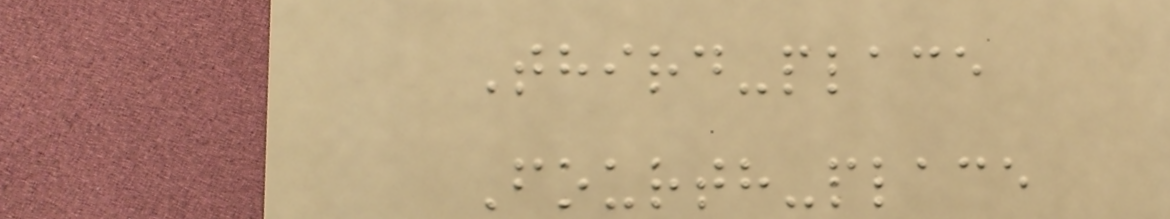Third-place
Fourth-place
